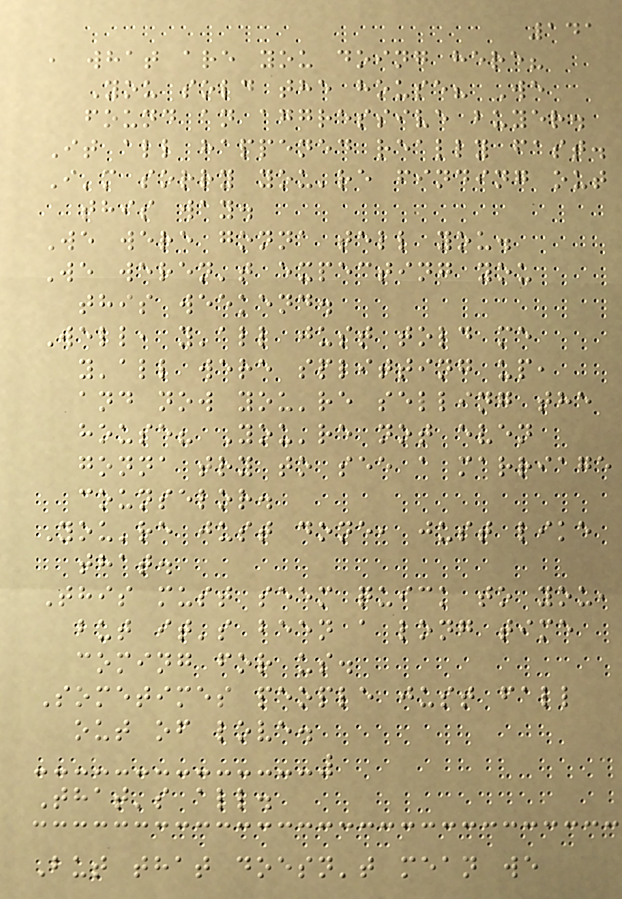141
, what are you doing here?
You sold the house? We
found an aggressive buyer.
It all happened really fast.
I'm sorry you're finding out
this way.
We were gonna tell you.
We weren't expecting you
this weekend.
Well, y'all just told me
y'all were splitting up,
and now you're selling the
house? You're not even
gonna try to see a marriage
counselor.
You're just done, just like
that.
This must seem quick to you,
but it's been a long time
coming for us.
Sometimes people just fall
out of love.
That's all.
But that doesn't mean we
